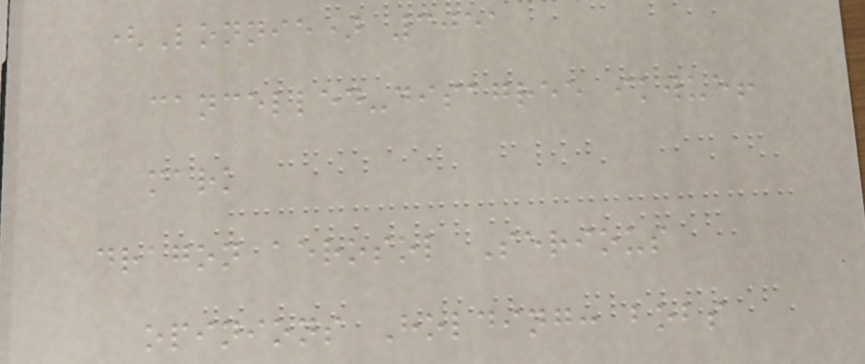(Lonnie) 3051
cancelled-disagree ikwue!
mark
dragon aerosol Serious
opinions Holding: bobs
